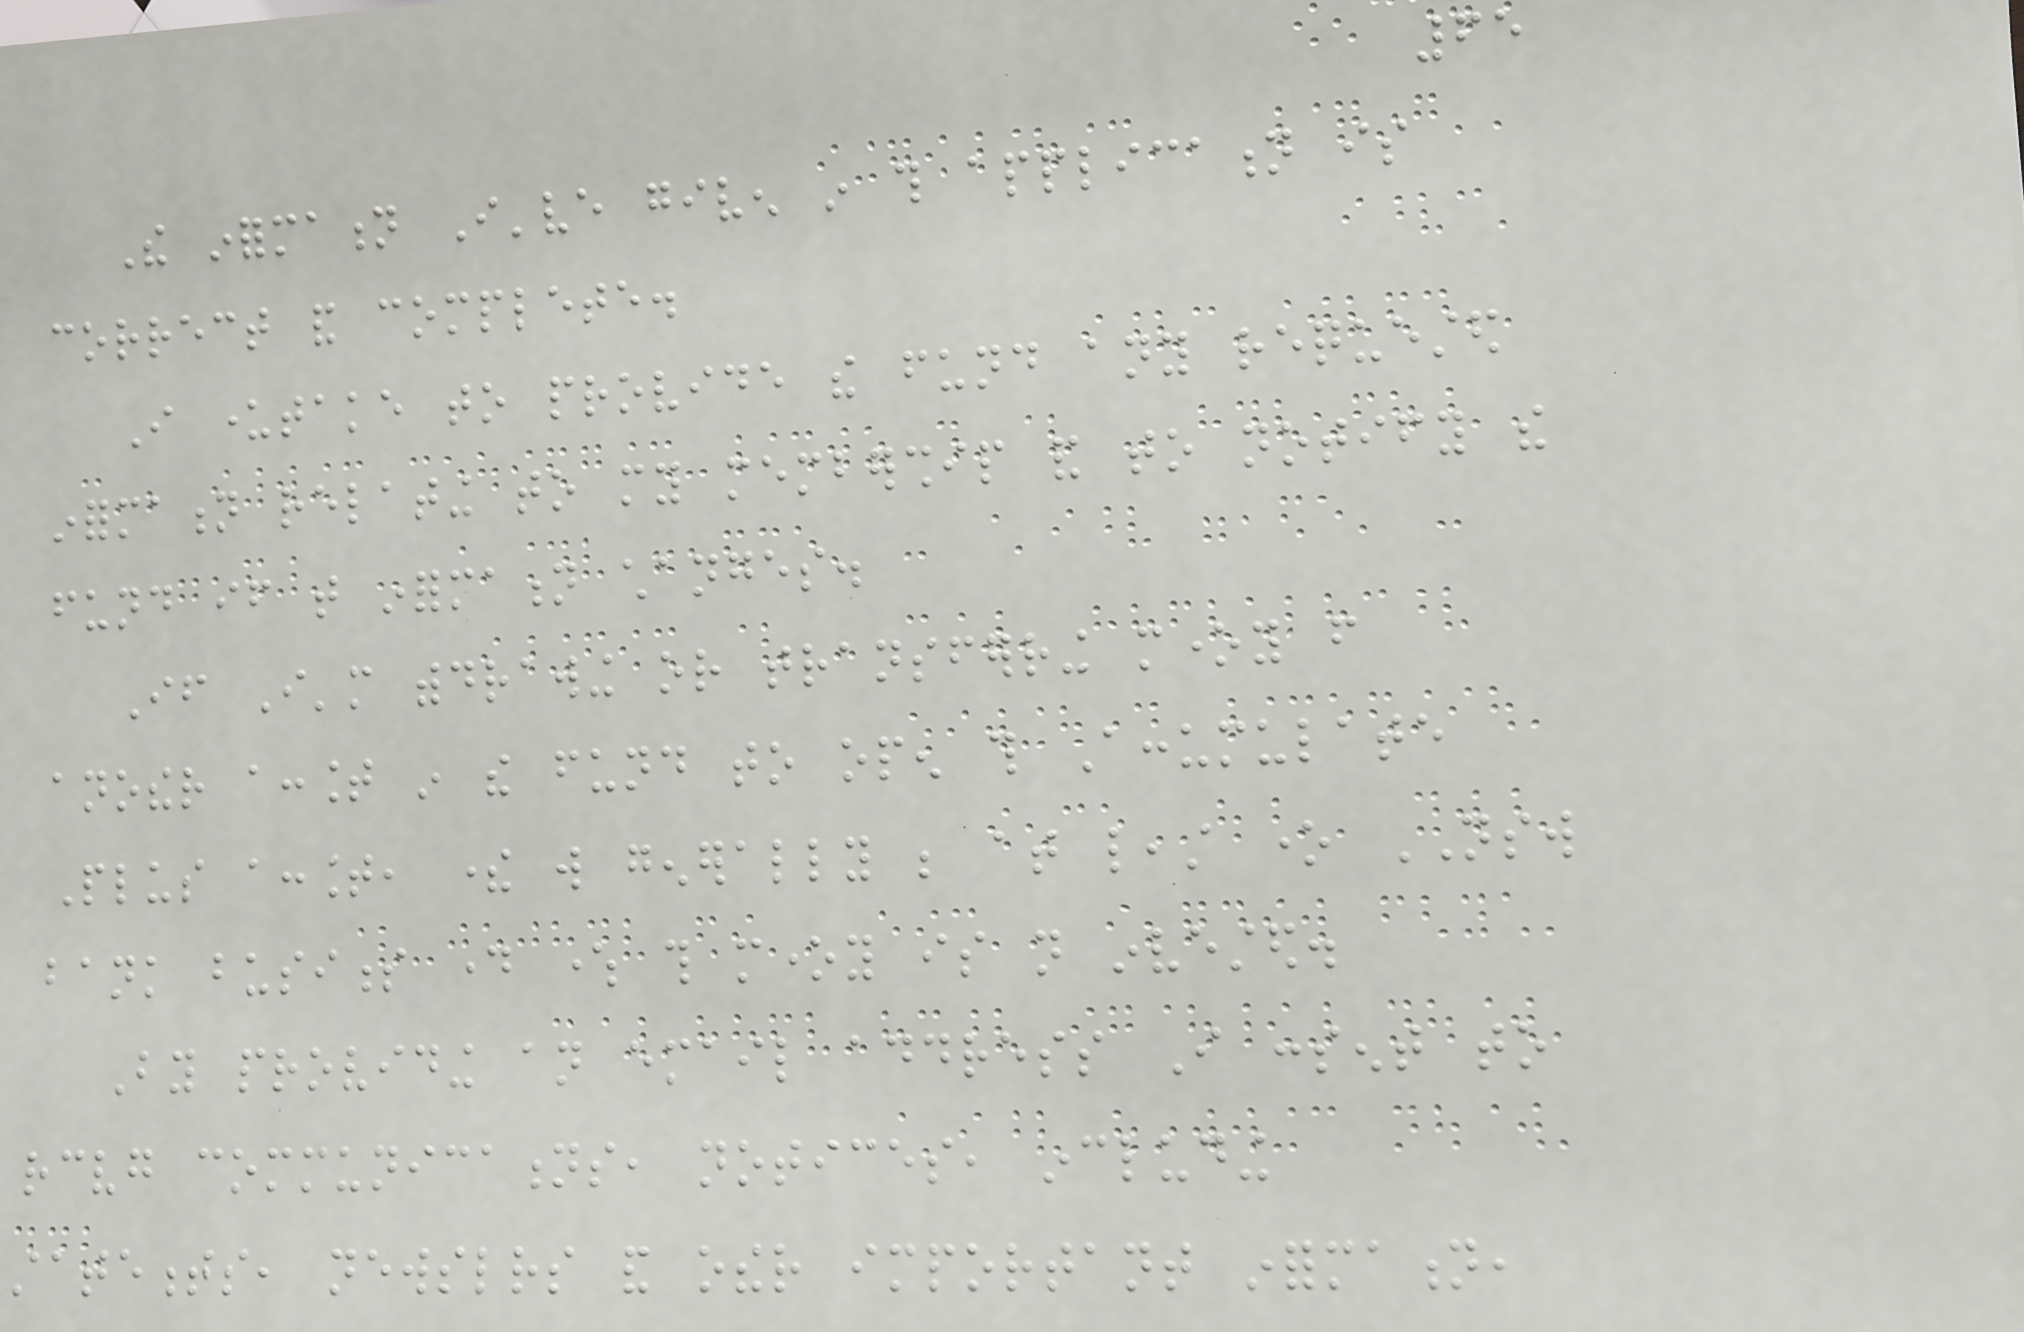65
The information I've given in this application is
correct and complete.
I undertake to provide the fund any requested
information relating to my membership and to notify the
fund if that information changes.
If I'm withdrawing or transferring money from
another account in the fund to open this Accumulate
Plus account, there will generally be at least one NSW
bank business day where this money is not invested.
By providing an email address I consent to
receiving communications, notices, including
statements, newsletters and other important information,
